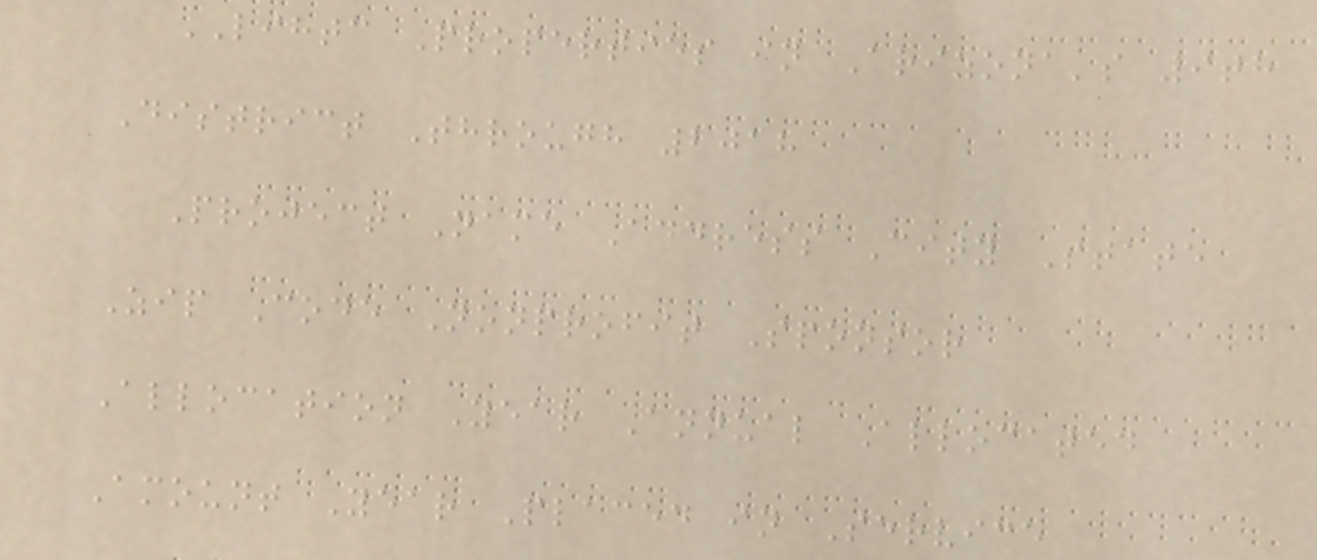LIHTC Properties in Arizona's 9th
District Through 2018
Project Name Address City State
Zip Code Nonprofit Sponsor
Allocation Year Annual Allocated
Amount Year Placed in Service
